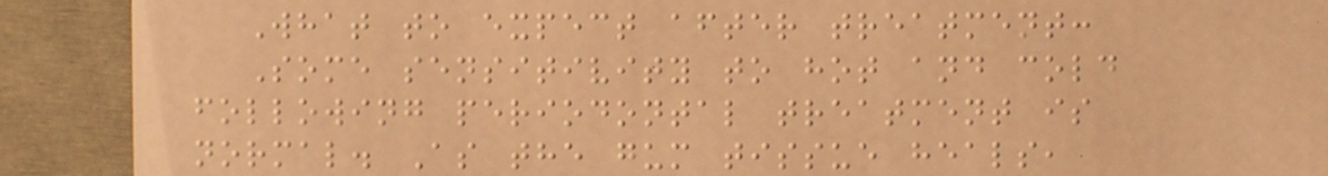What to expect after treatment:
Some sensitivity to hot and cold
following periodontal treatment is
normal. As the gum tissue heals,
